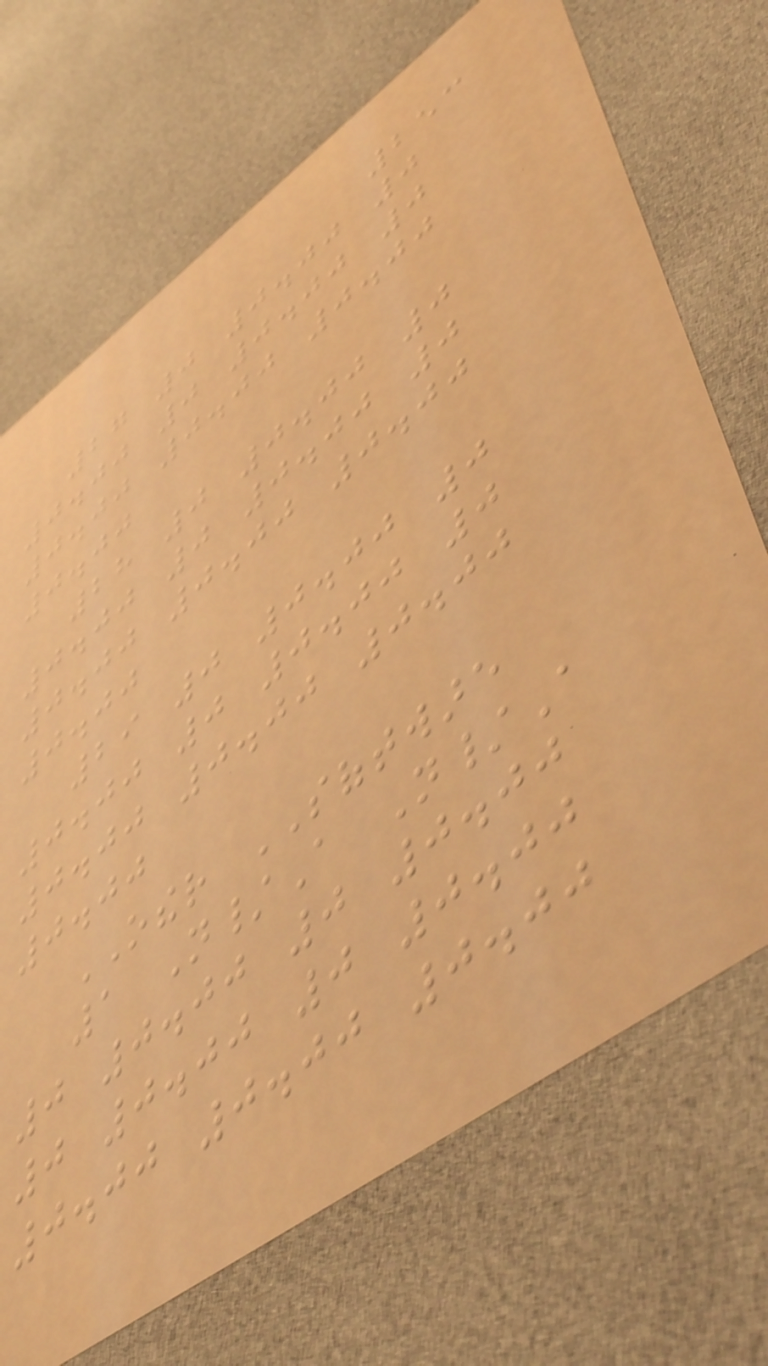253
27 0 0.00 0
0.00 0 0.00 0
0.00 0.00 0.00
0.00
28 0 0.00 0
0.00 0 0.00 0
0.00 0.00 0.00
0.00
29 0 0.00 0
0.00 0 0.00 0
0.00 0.00 0.00
0.00
OTHER SOFTWARE
1 N/A N/A
0 0.00 0 0.00
0 0.00 0 0.00
0.00 0.00 0.00
